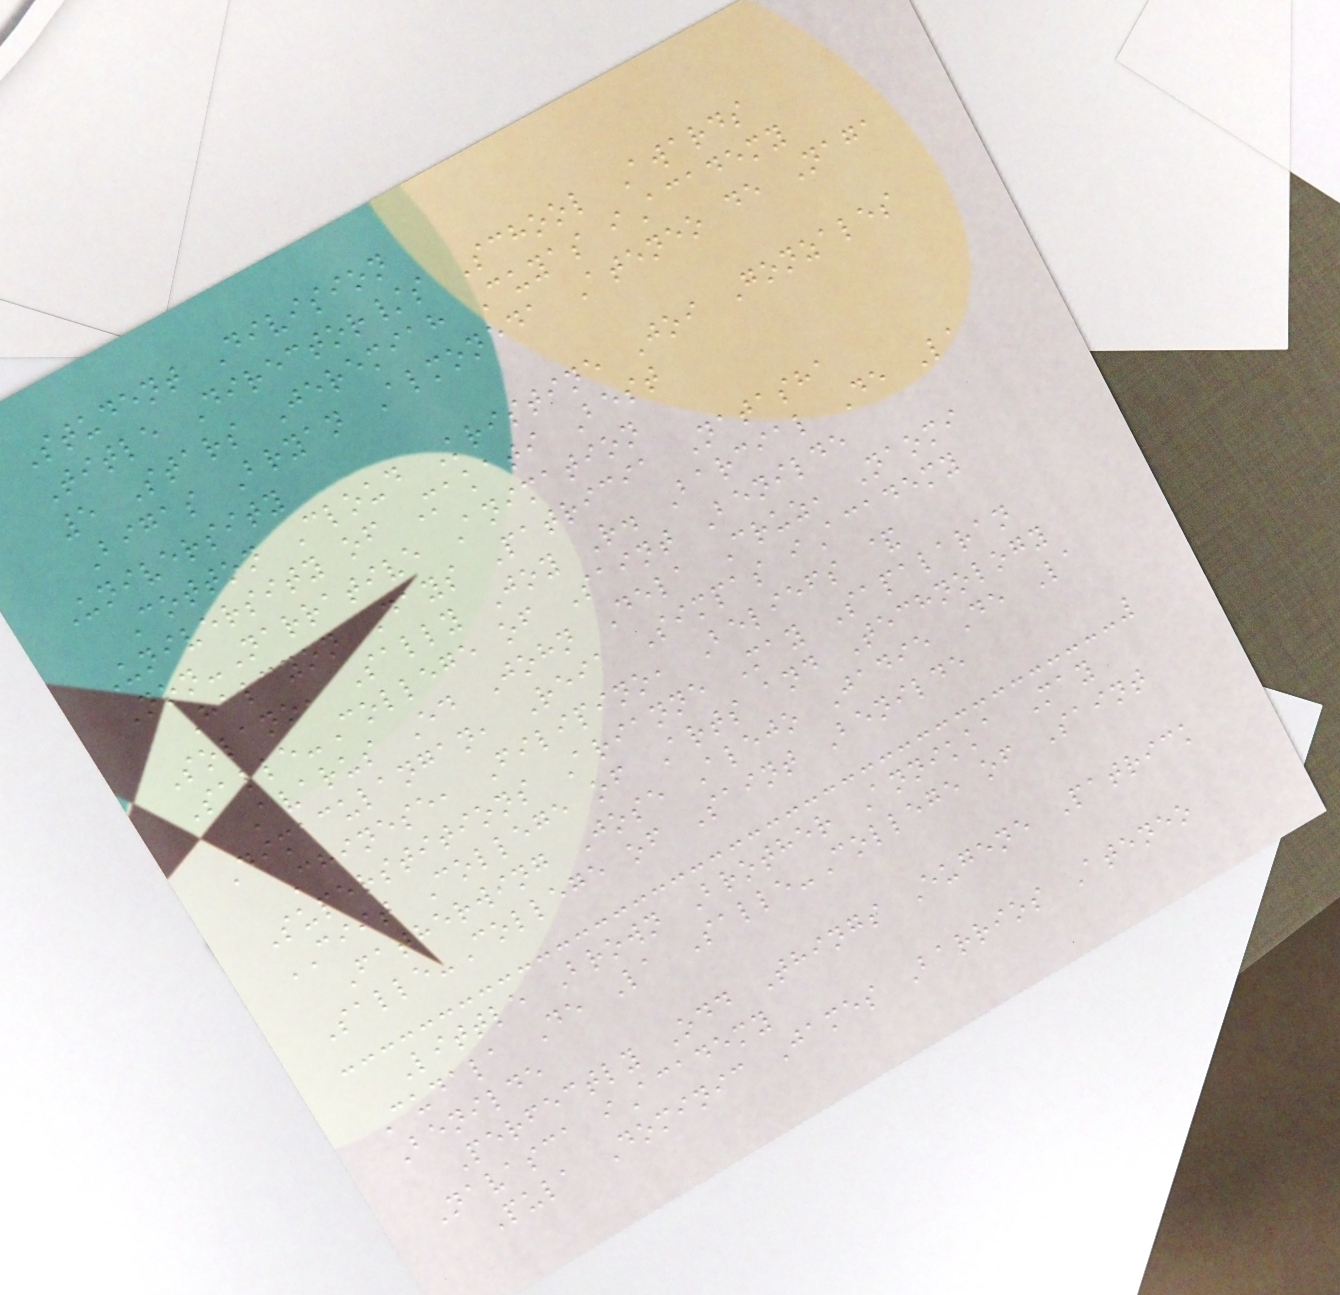Student Division
Title Director/s School Awards
5 Stars Jeremiah Cuyas iAcademy
Bigas Bryan Almoneda Ateneo de Naga
University
Cotton Cloud Kristine Joi Gonzales
University of Makati Best
Non-Narrative Animation
Halcyon Days Patricia Natasha
Solano, Sally Joy R. Barcial De La
Salle-College of Saint Benilde
Avarus Ed John Dela Cruz, Naomi
Dimaculangan, Reia Simpas iAcademy
Chinese, Filipino, Beliefs &
Superstitions Arianne May Sapalaran
CIIT College of Arts and Technology
Fatherwing Jose Alejo Jadie De La
Salle-College of Saint Benilde
Little Brown Brother Annikka May
Cudala De La Salle-College of Saint
Benilde
Perfectly Odd Things Eugene Patrick
Navasca iAcademy
Pula Dominic James Barrios Ateneo
